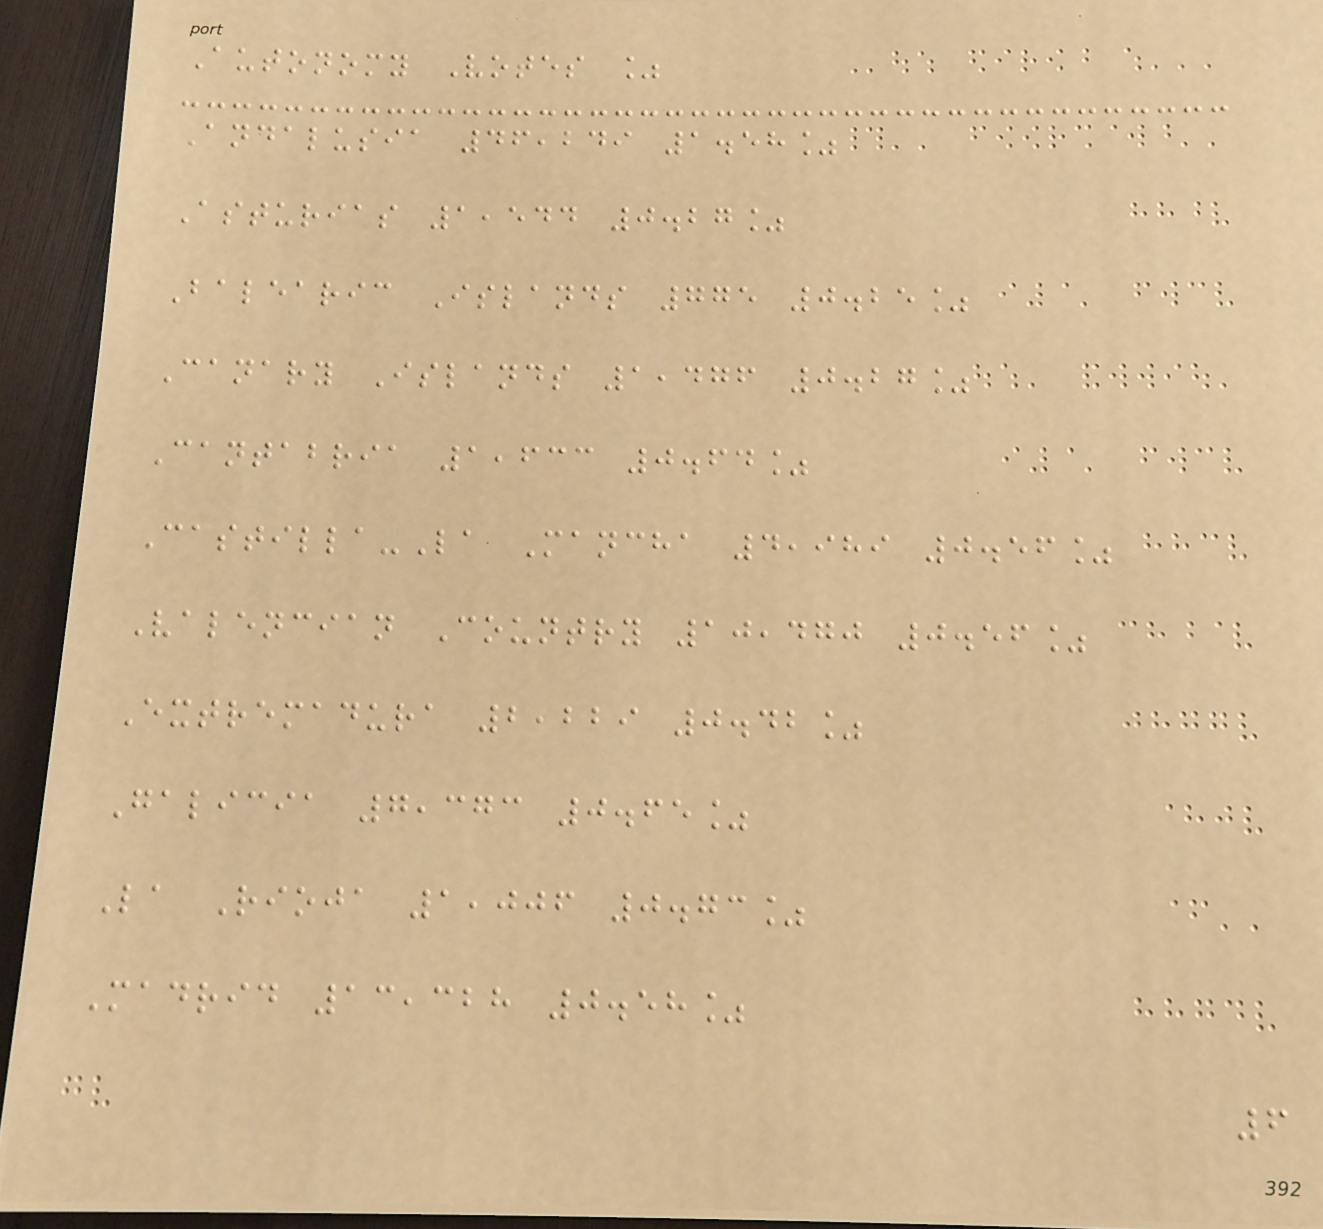Autonomy Votes %
Andalusia 46,249 1.58%
Asturias 1,544 0.27%
Balearic Islands 775 0.25%
Canary Islands 1,476 0.27%
Cantabria 1,633 0.64%
Castilla-La Mancha 4,989 0.56%
Valencian Country 10,470 0.56%
Extremadura 2,229 0.42%
Galicia 7,373 0.65%
La Rioja 1,006 0.73%
Madrid 13,328 0.58%
6
